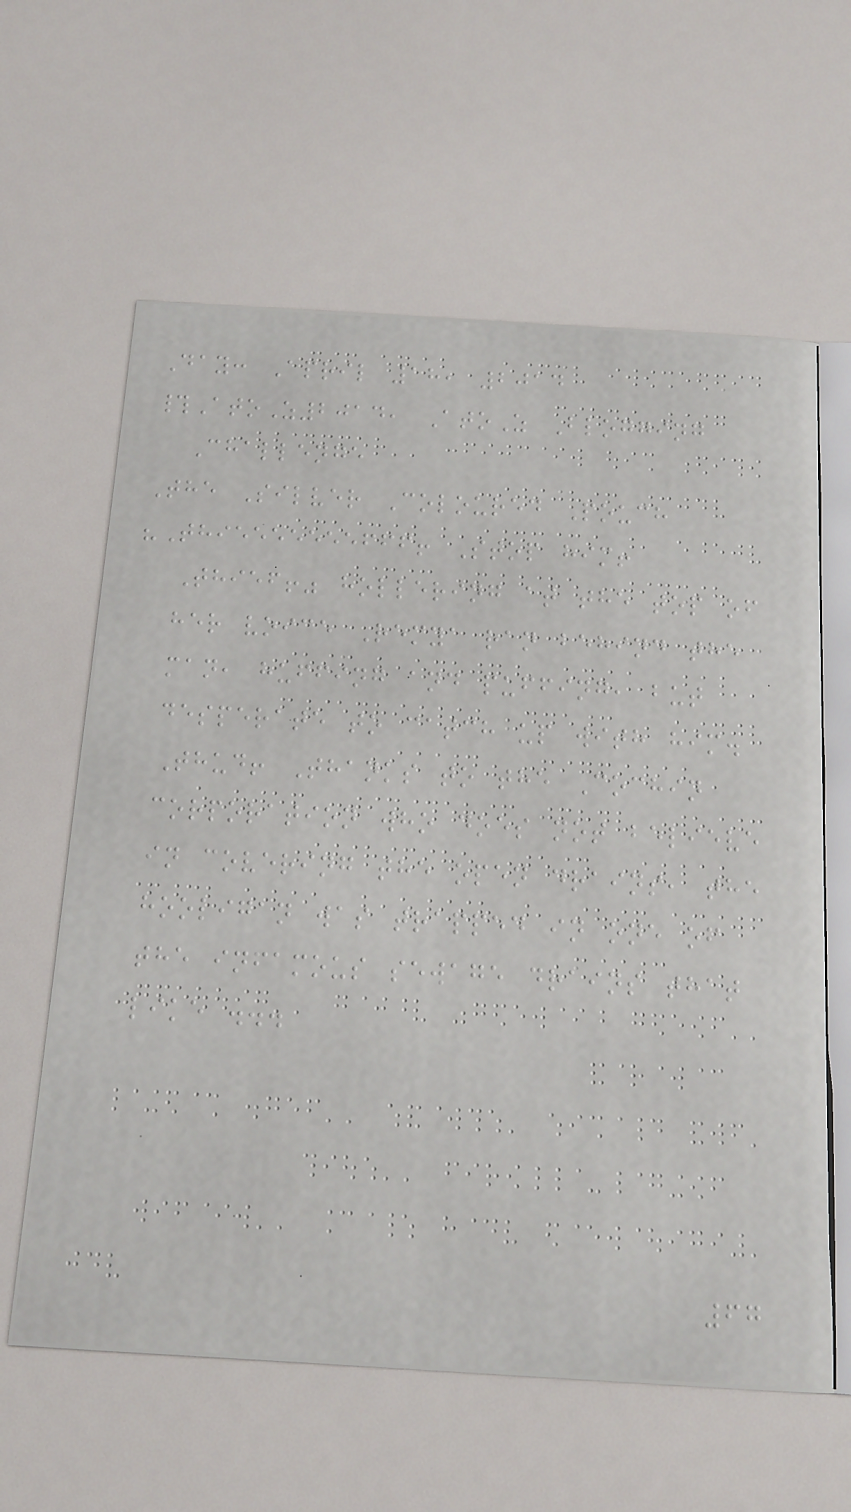Day: April 18, 2014
#AtoZ2014, AtoZ Blogging
Challenge
The Silver Coloured Pouch
"Thieeeeeeefff! Stop him!
Thief!" hollering at the top of
her voice Remya ran behind the
man, huffing and puffing, but
desperate to catch up with him.
Thud! Thanks to the Cochin
corporation who does not believe
in covering the open drains, the
hooligan was trapped in one of
the infamous sewage drains that
like ...
67
